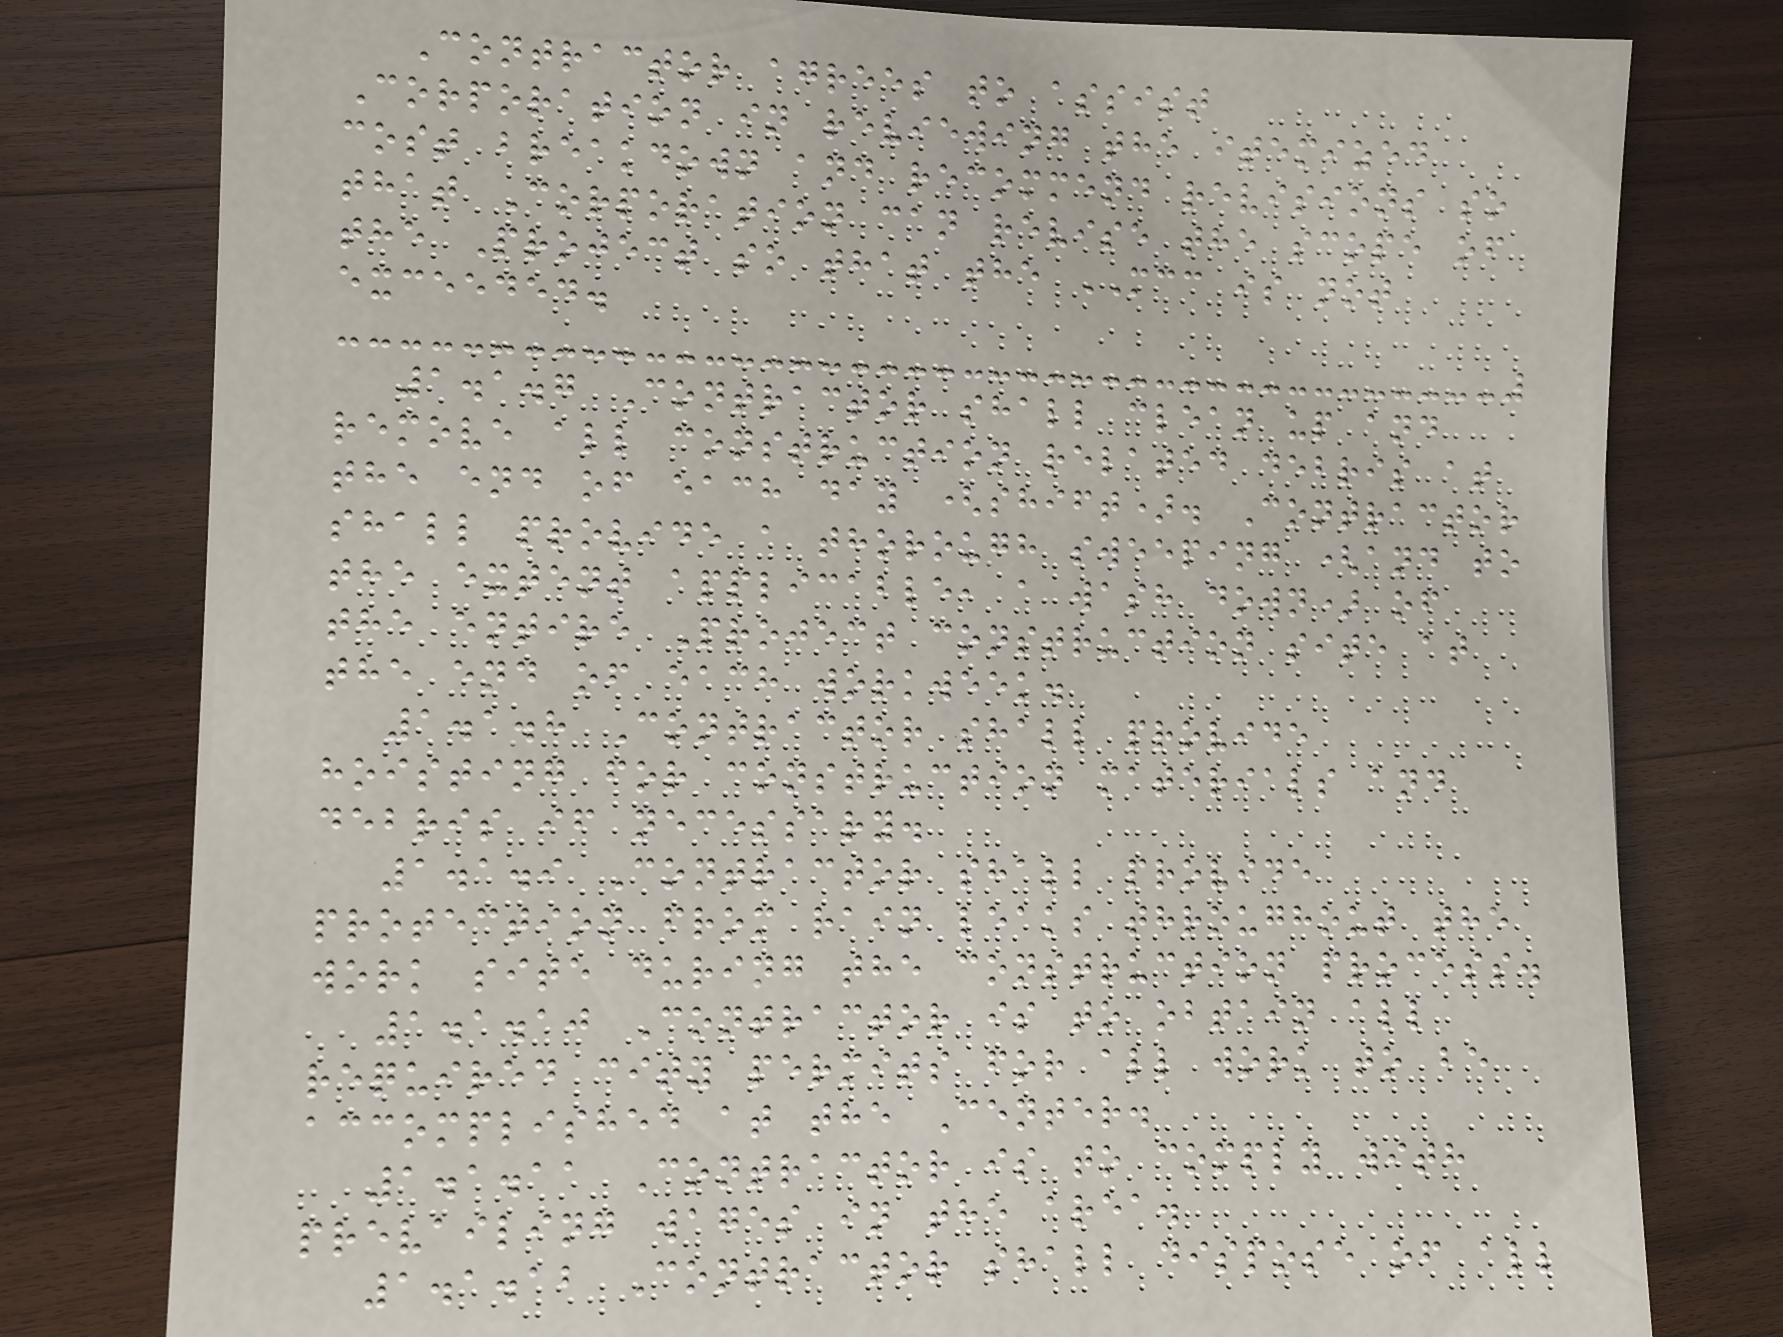Contractor agrees to assist
Corporation in reviewing the itemized
cost breakdown and recommend revisions so
that Corporation can revise the scope of
the Project so that the MCC is not
exceeded.
1.1.7 Contractor shall clean up and
remove all construction related debris at
the end of each day (shift). Contractor
shall provide a thorough sweeping (and to
the extent applicable, a wash down) of
the entire Project construction site at
the end of each workweek.
1.1.8 Contractor shall provide
hoisting for construction materials and
debris if necessary.
1.1.9 Contractor shall provide
protection from rain leaks throughout the
work site during the construction process.
1.1.10 Contractor is to obtain all
required city permits for all work to be
accomplished at the Center.
1.1.11 Contractor is to comply with
prevailing wages in the area.
1.1.12 Contractor shall dispose of all
